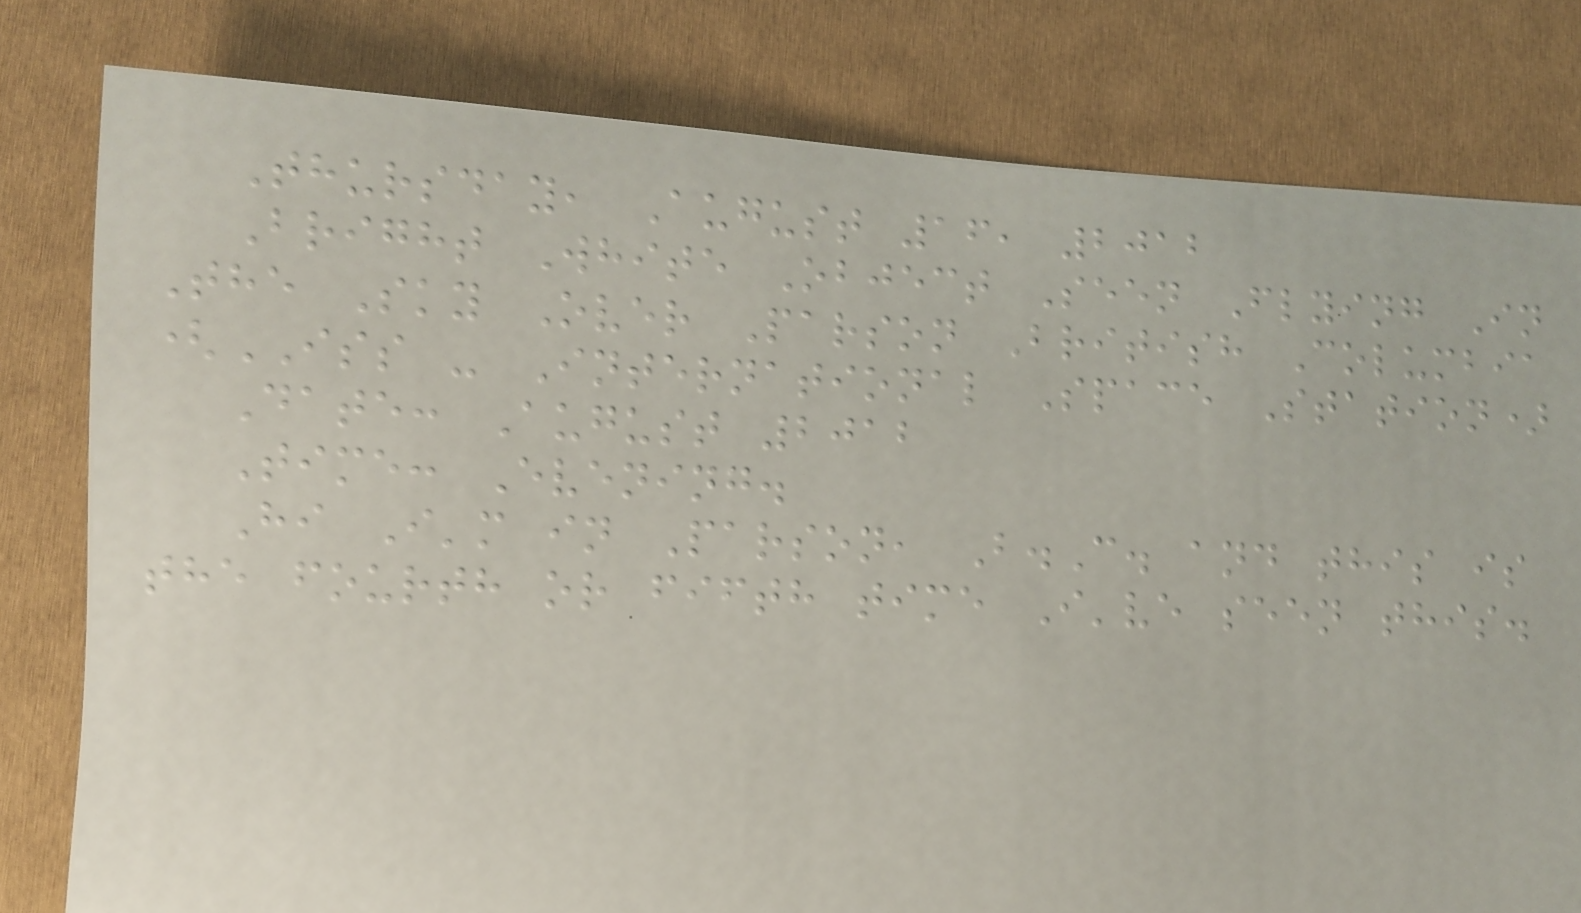Thursday, August 16, 2012
Bright White Object Seen Flying In
The Sky Over Parson British Columbia
(ISS - International Space Station)
Date: August 2012
Time: Evening.
Hi I'm in Parson, B.C. and this is
the fourth or fifth time I've seen this.
